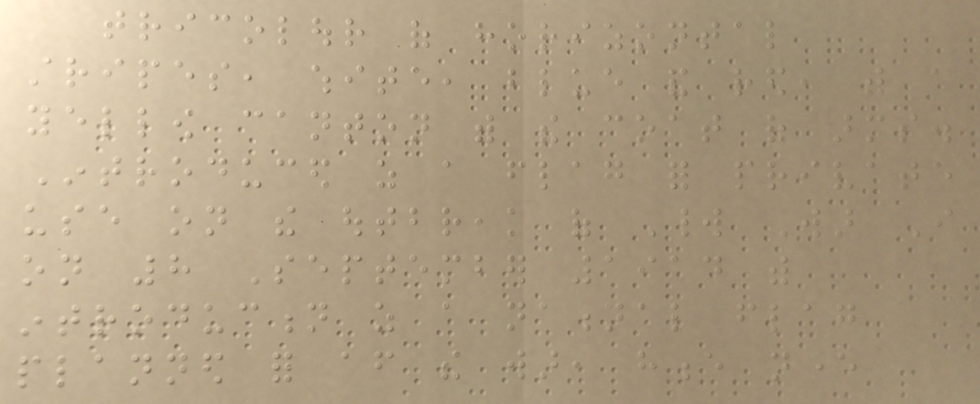tricolour of horizontal
stripes, white, blue and red, with a
yellow canton with the coat of arms.
Introduced as a flag for private
use on the outbreak of World War I
on 8 September 1914 with
introduction as a national flag
planned for after the war, hence never
